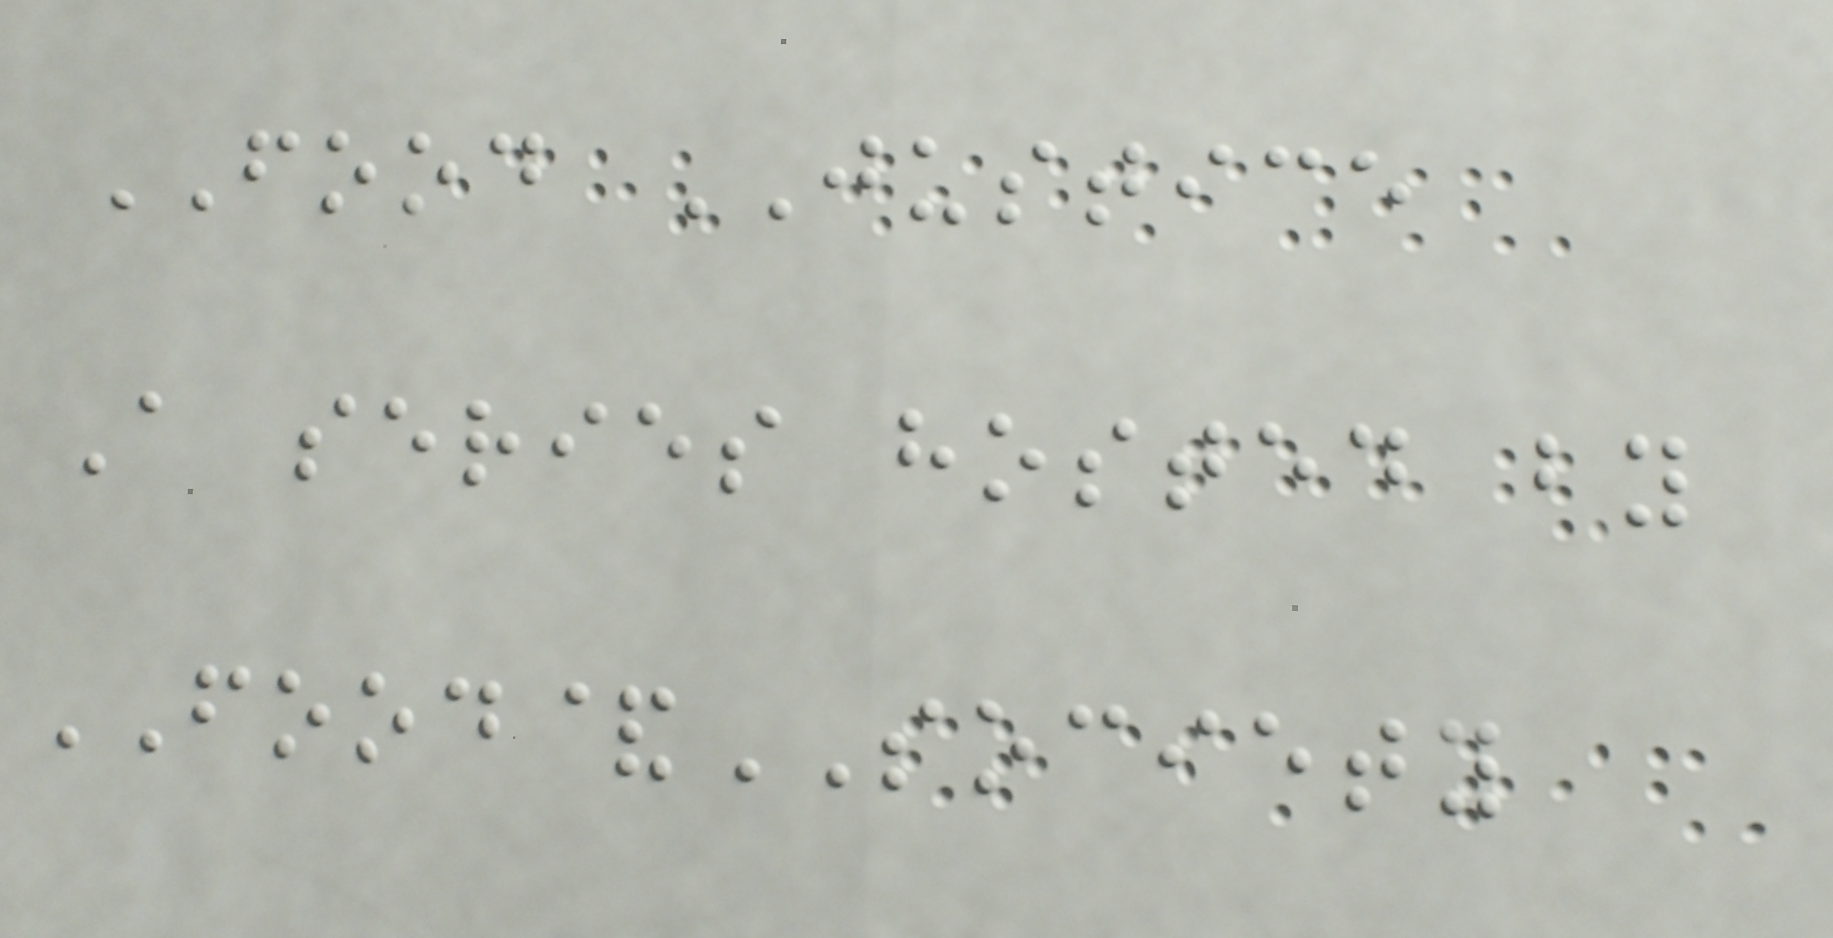FOOD JUSTICE
A series hosted by
FOOD&SOCIETY
